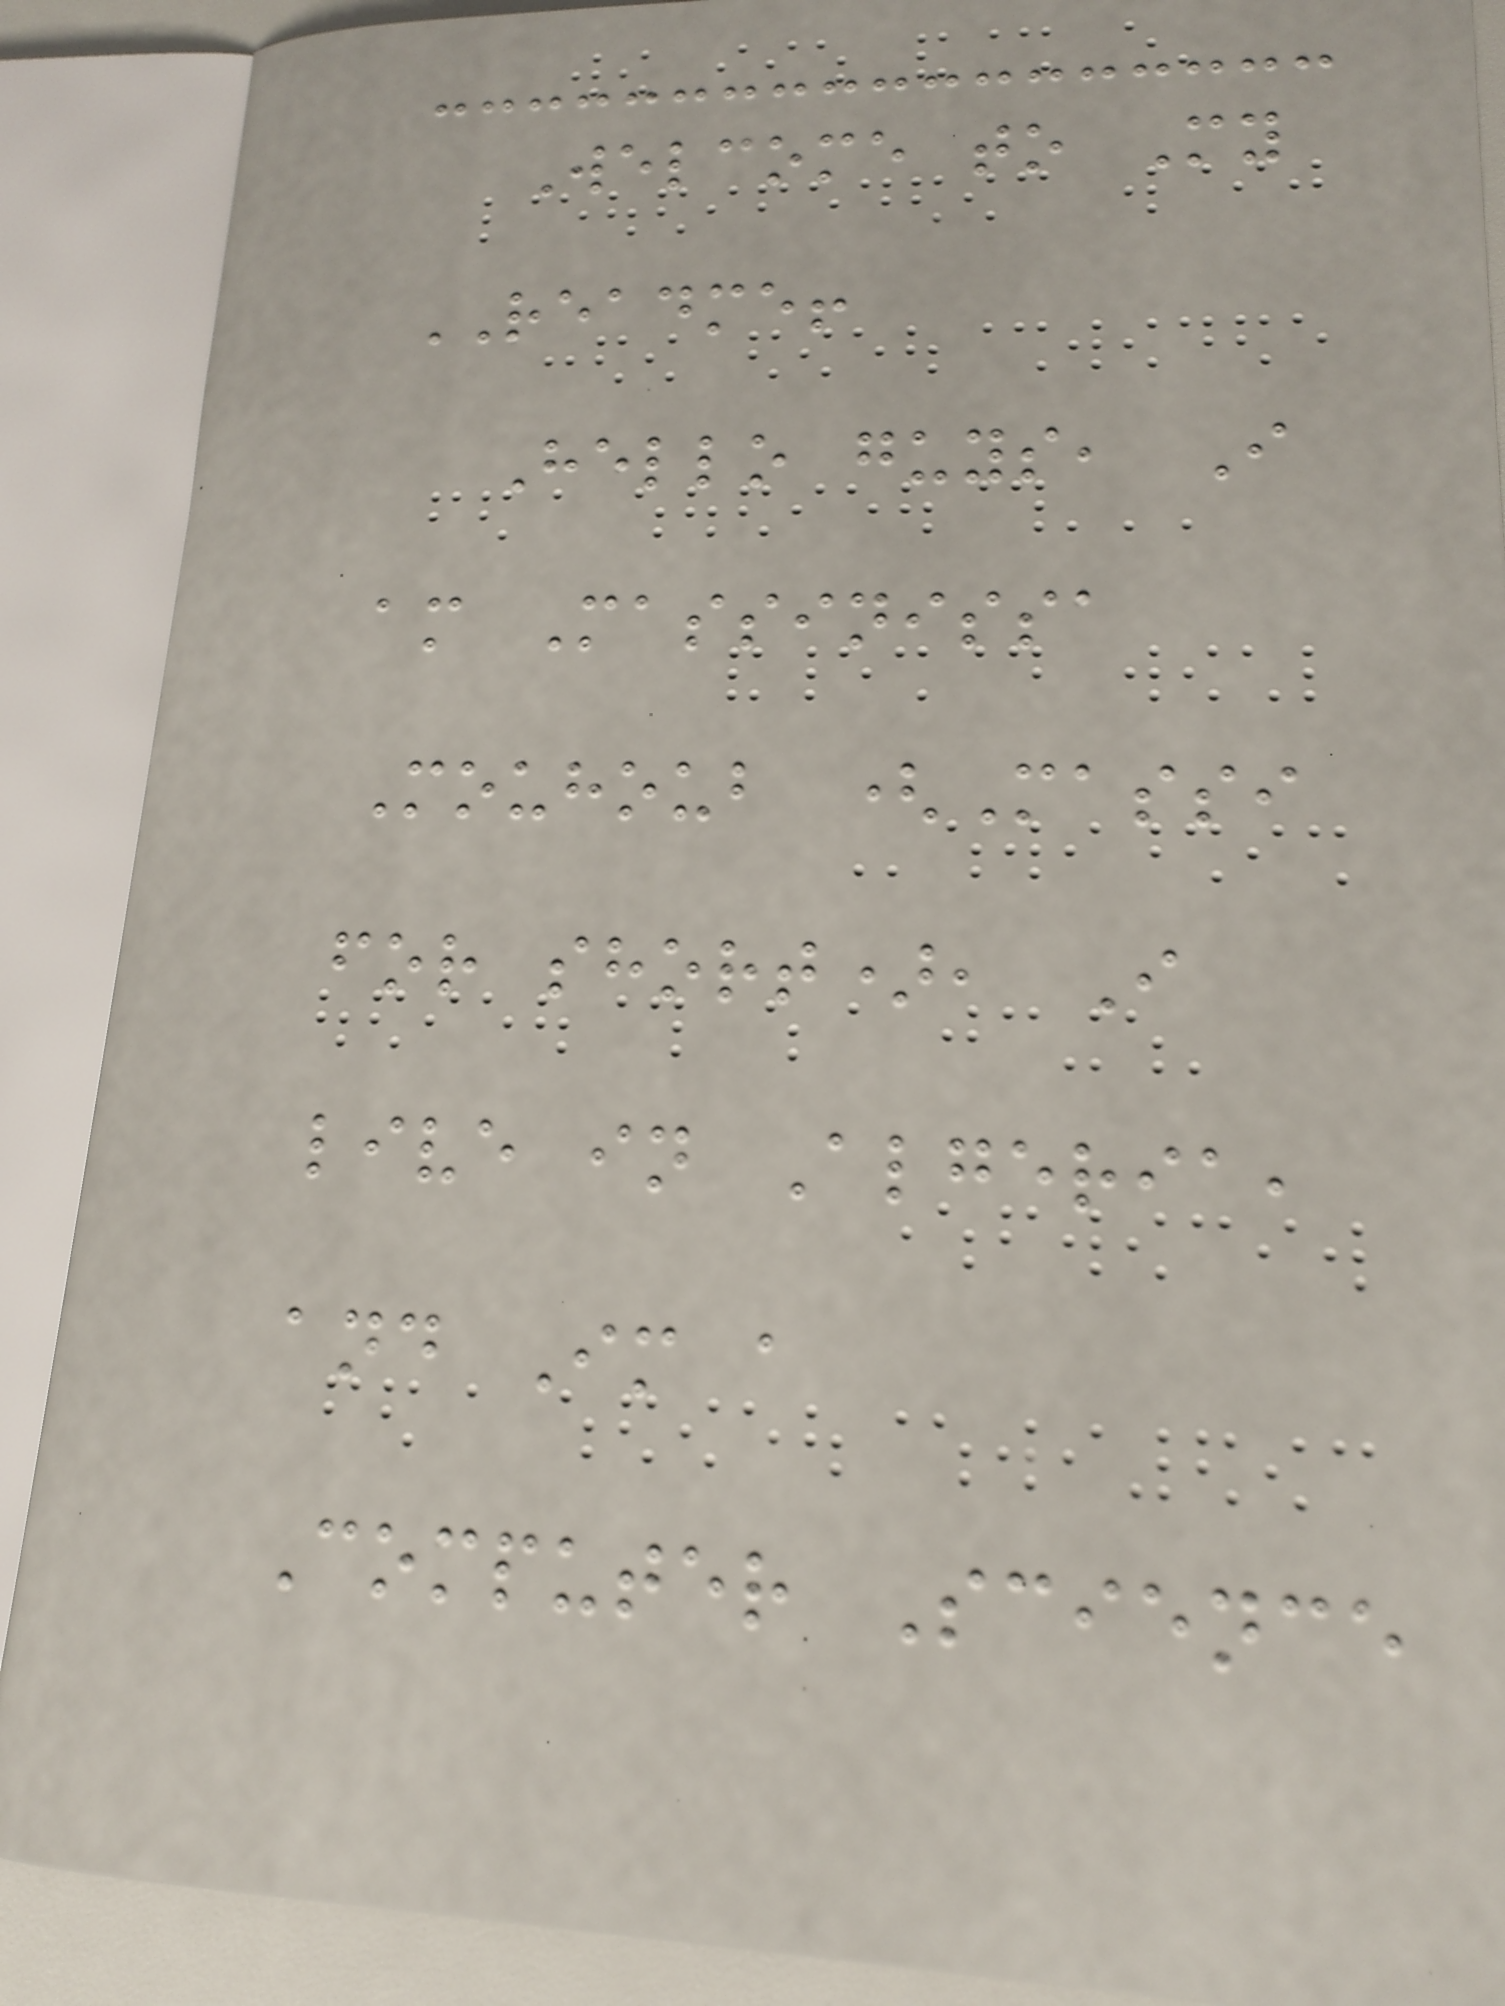Welcome to My
README!
Hello guys, I
am Massinissa
Mouhoub (Massi
for short), I
live in Algeria,
and Im a
Computer Science
